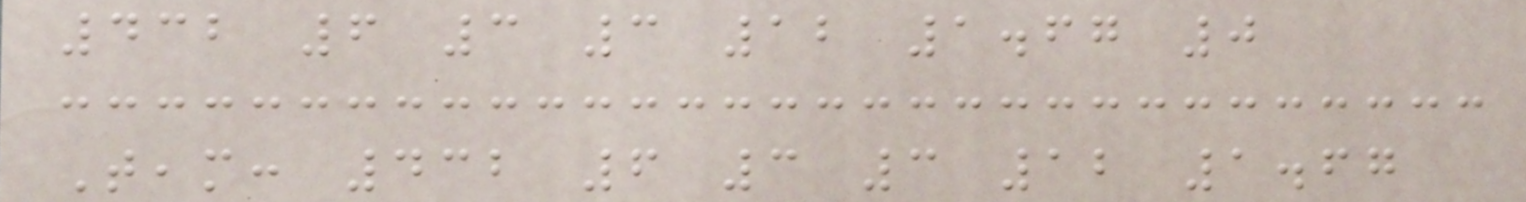432 6 3 3 12 1.67 0
Team: 432 6 3 3 12 1.67
